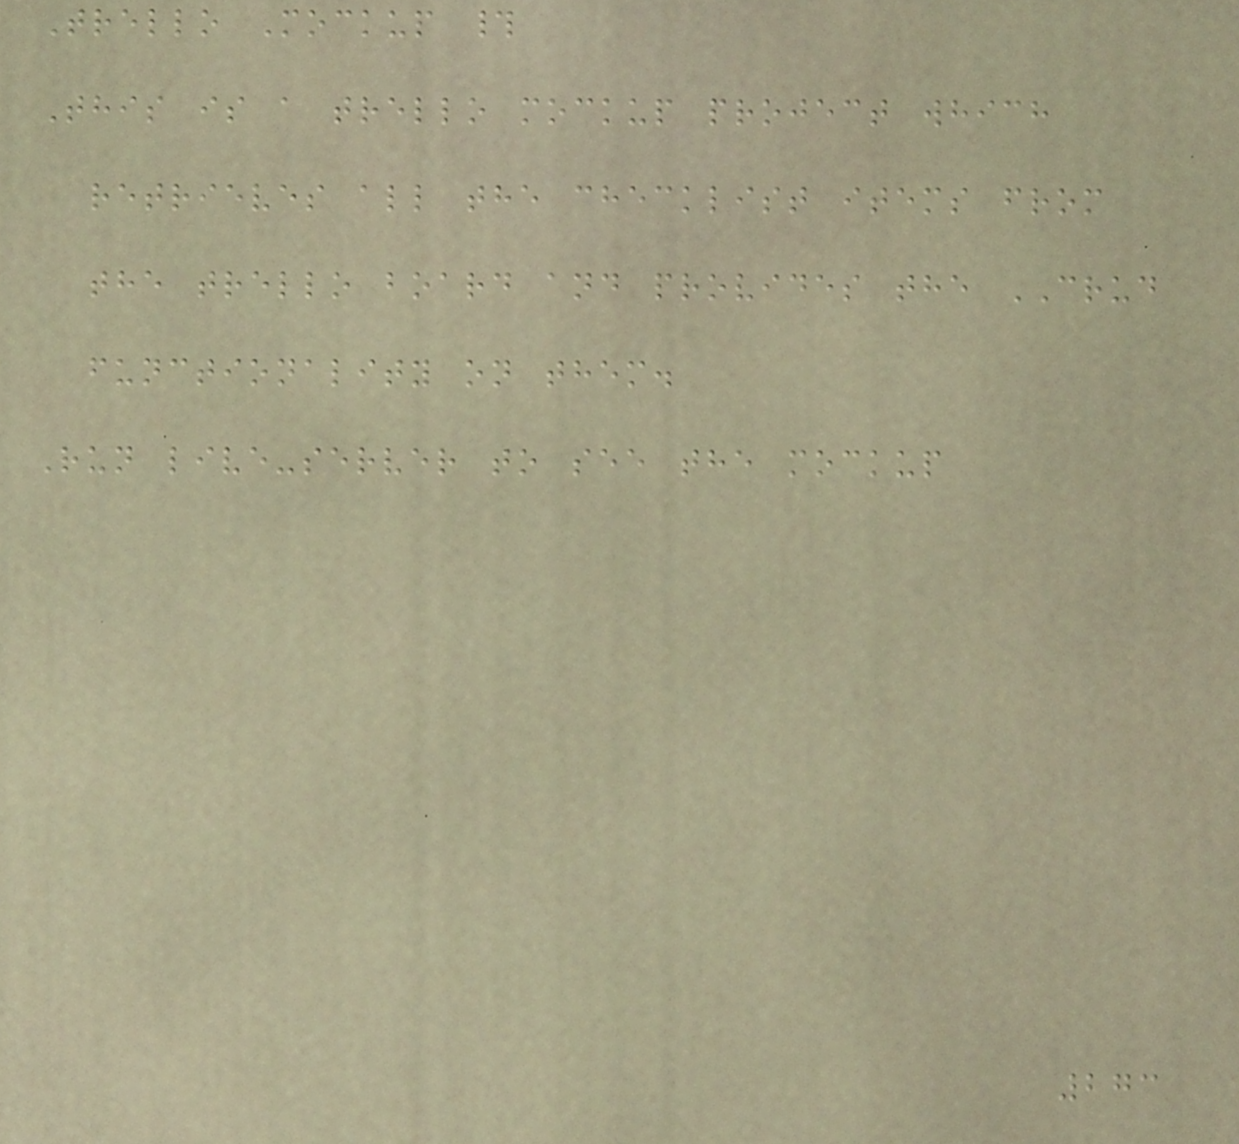Trello Mockup #
This is a trello mockup project which
retrieves all the checklist items from
the trello board and provides the CRUD
functionality on them.
Run live-server to see the mockup
273
